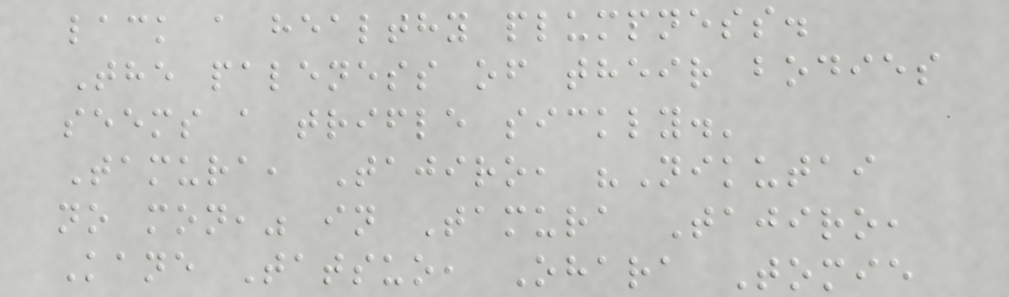lack a healthy plumpness.
The paleness of their bodies
seems a trifle sickly.'
Tamura, Tajiro, "Nikutai
no mon," in Tamura Tajiro,
Kane Tatsuo, Ohara Tomie
